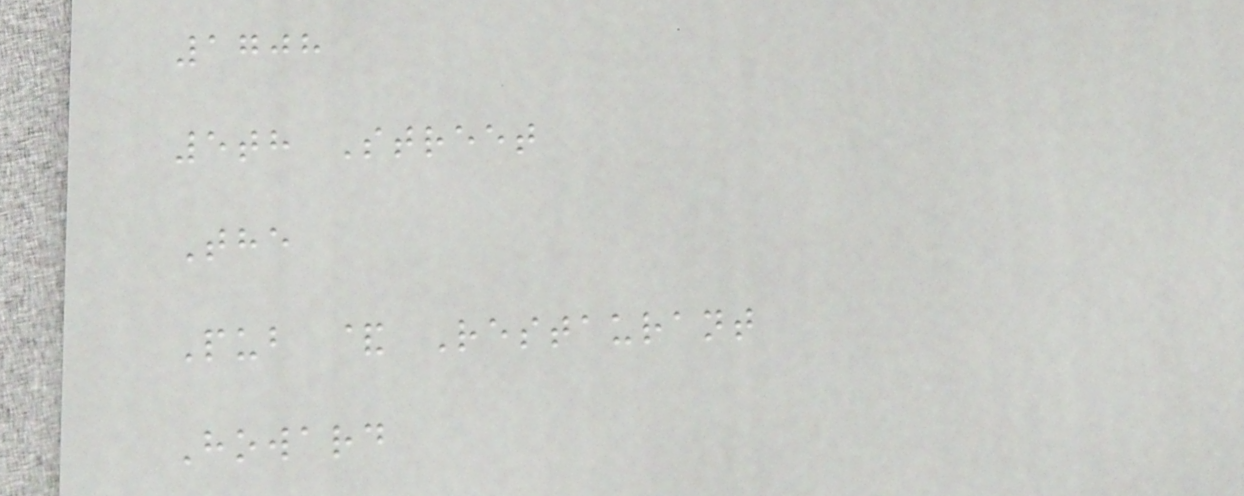1708
5th Street
The
Pub & Restaurant
Howard
